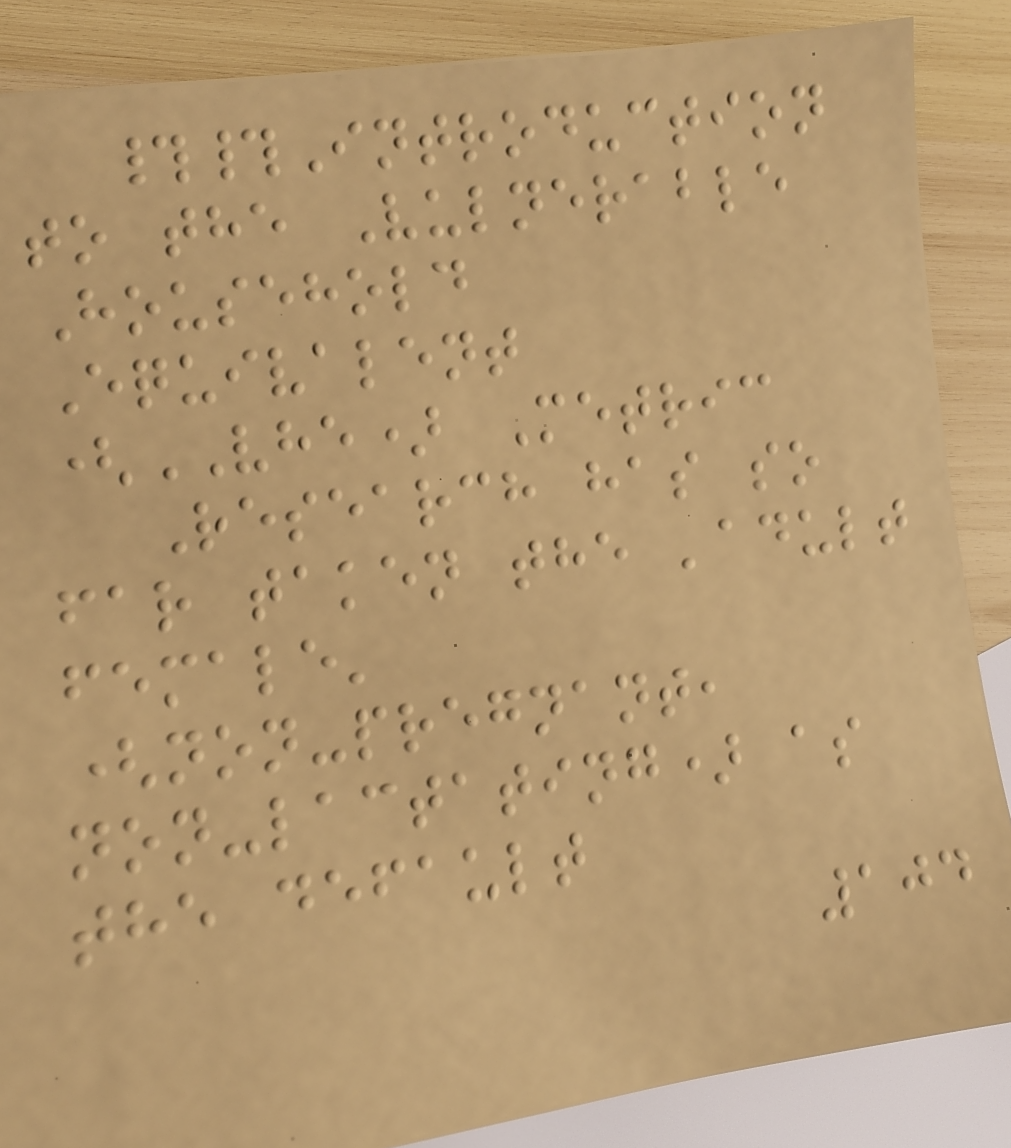##Introduction
to the Vulnerable
Household
Equivalent
(VHE) Metric
Research has so
far taken the 'adult
female'
(non-pregnant,
non-lactating) as
the default
104
